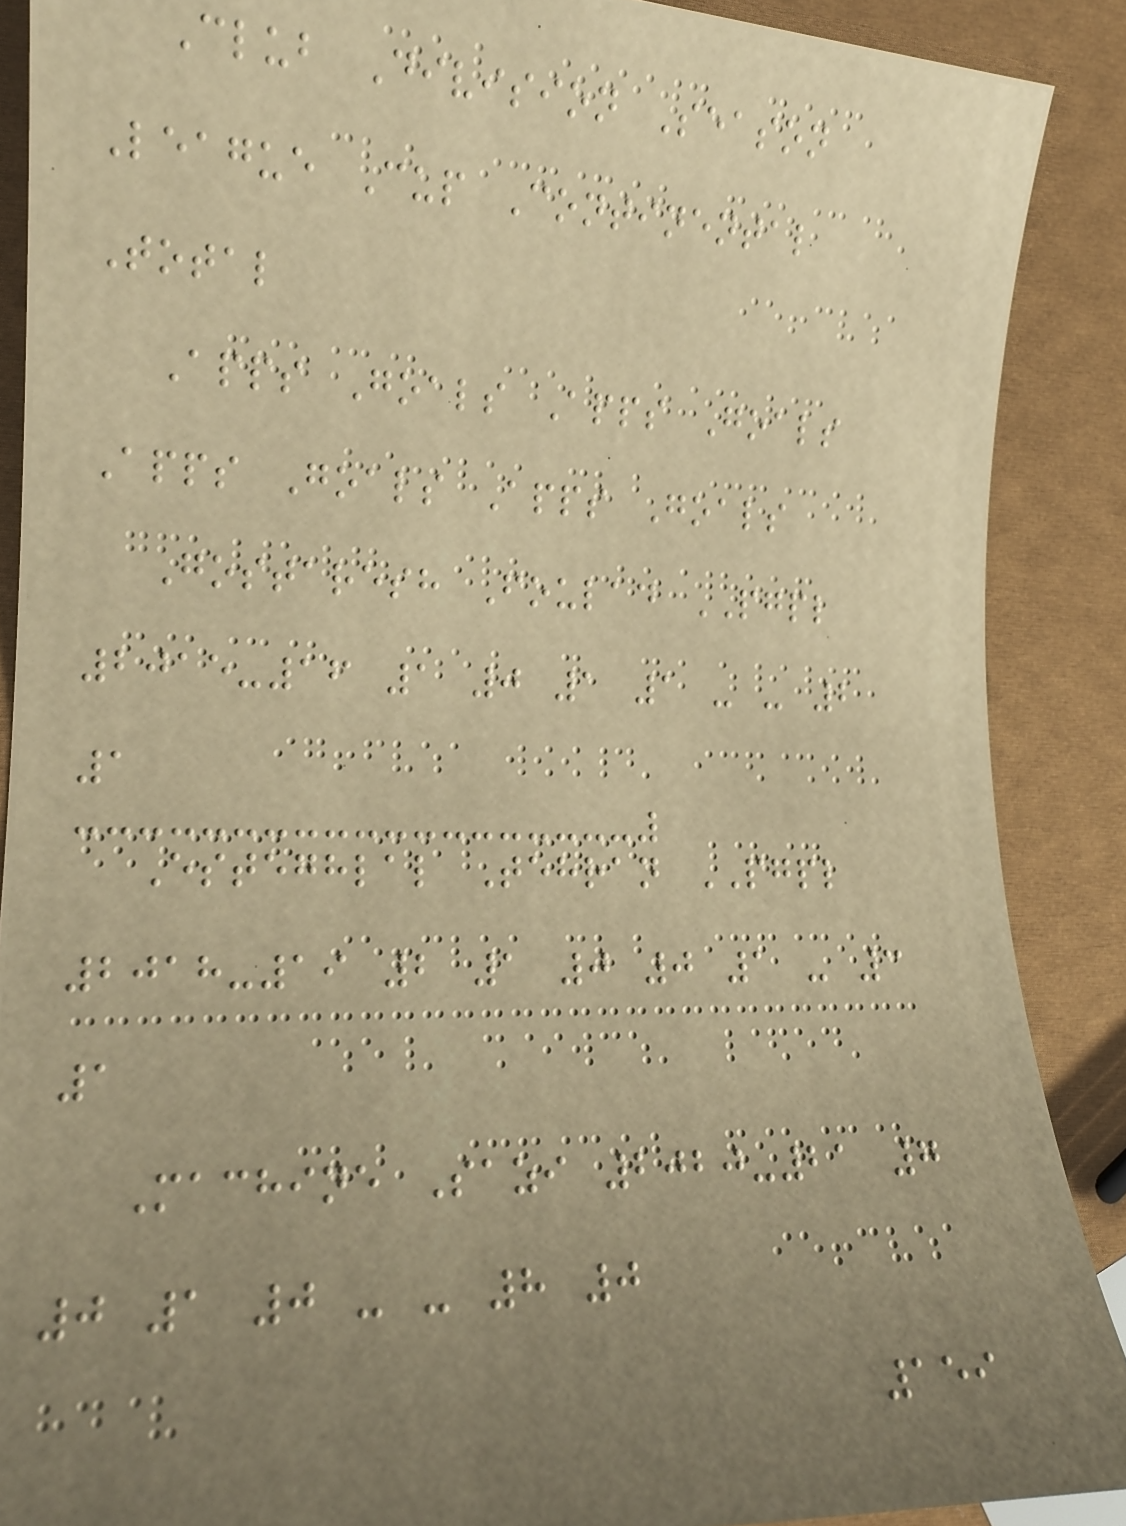Club Division Season
League Cup Continental
Total
Apps Goals Apps Goals
Apps Goals Apps Goals
Gostaresh Foulad PGPL
2015-16 1 0 1 1 - - 2
1
Esteghlal Tehran PGPL
2018-19 2 1 0 0 1 - 3
1
Machine Sazi 2020-21 7
0 1 0 - - 8 0
159
